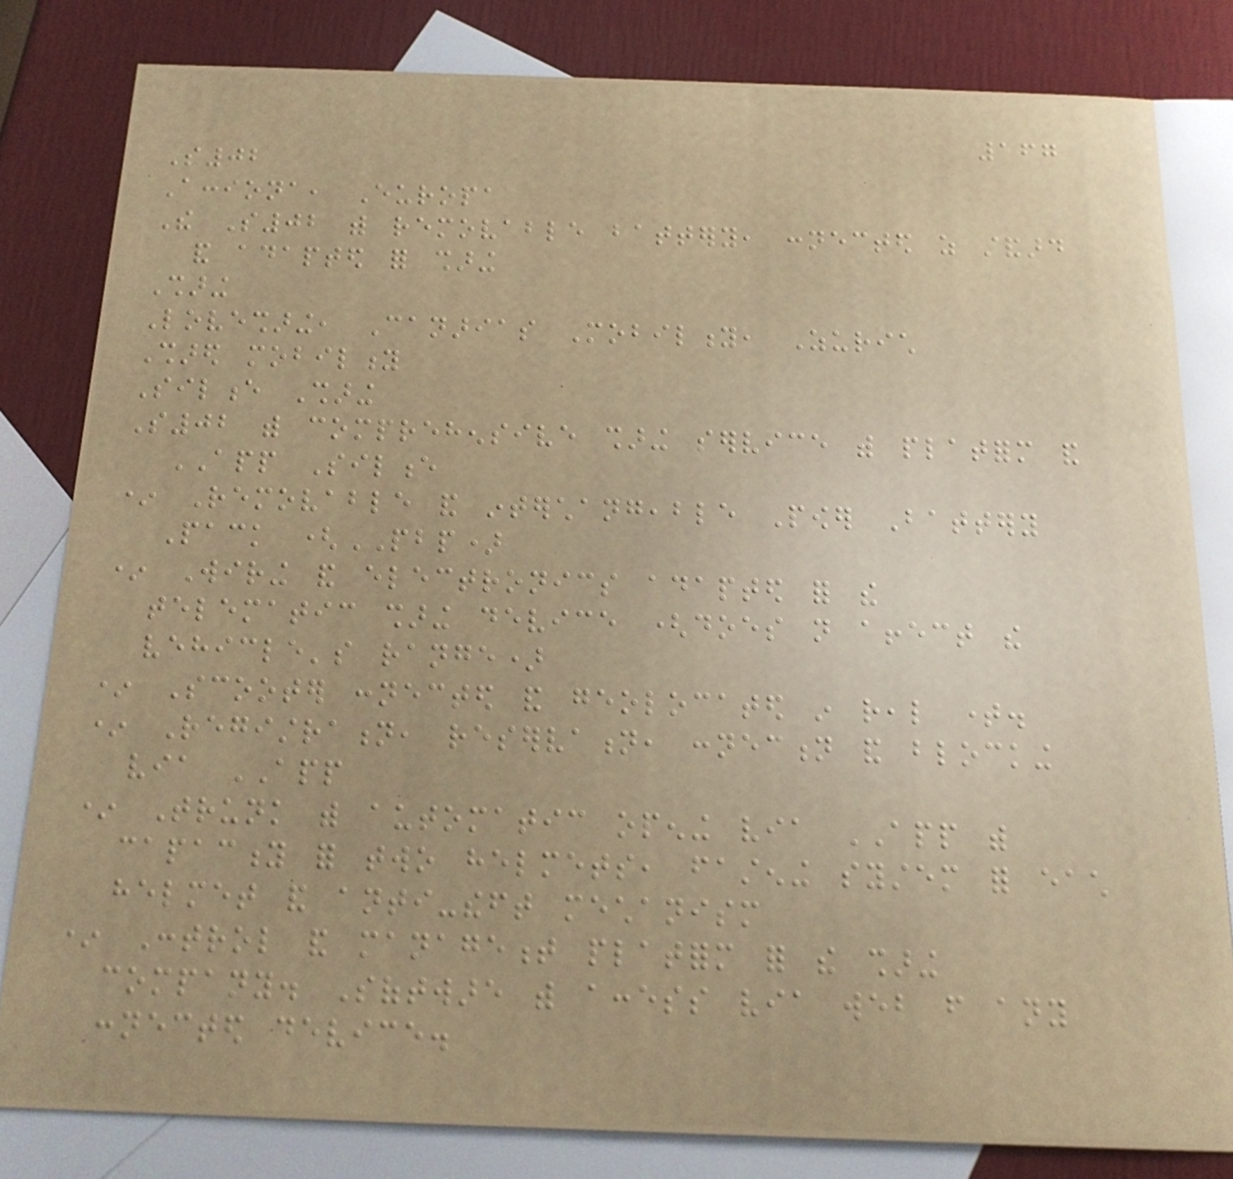167
S02
Acciona, Europa
The S02 with removable battery, connected as standard
and adapted for sharing
Sharing
Lovesharing, Canarias Mobility, Zurich
Shared mobility
Silence Sharing
S02 with comprehensive sharing service with platform and
APP Silence
* Removable and interchangeable Power Battery
Pack (PBP)
* Wiring and electronics adapted for the
telematic sharing device (does not affect the
vehicle's range)
* Scooter connected and geolocated in real time.
* Registration, reservation, connection and blocking
via APP
* Trunk with automatic opening via APP with
capacity for two helmets, fastening system for each
helmet and anti-theft mechanism
* Control and management platform for the sharing
company. Software with access via web from any
connected device.
